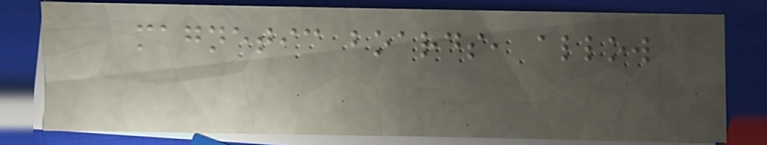magnetic boards, allow
